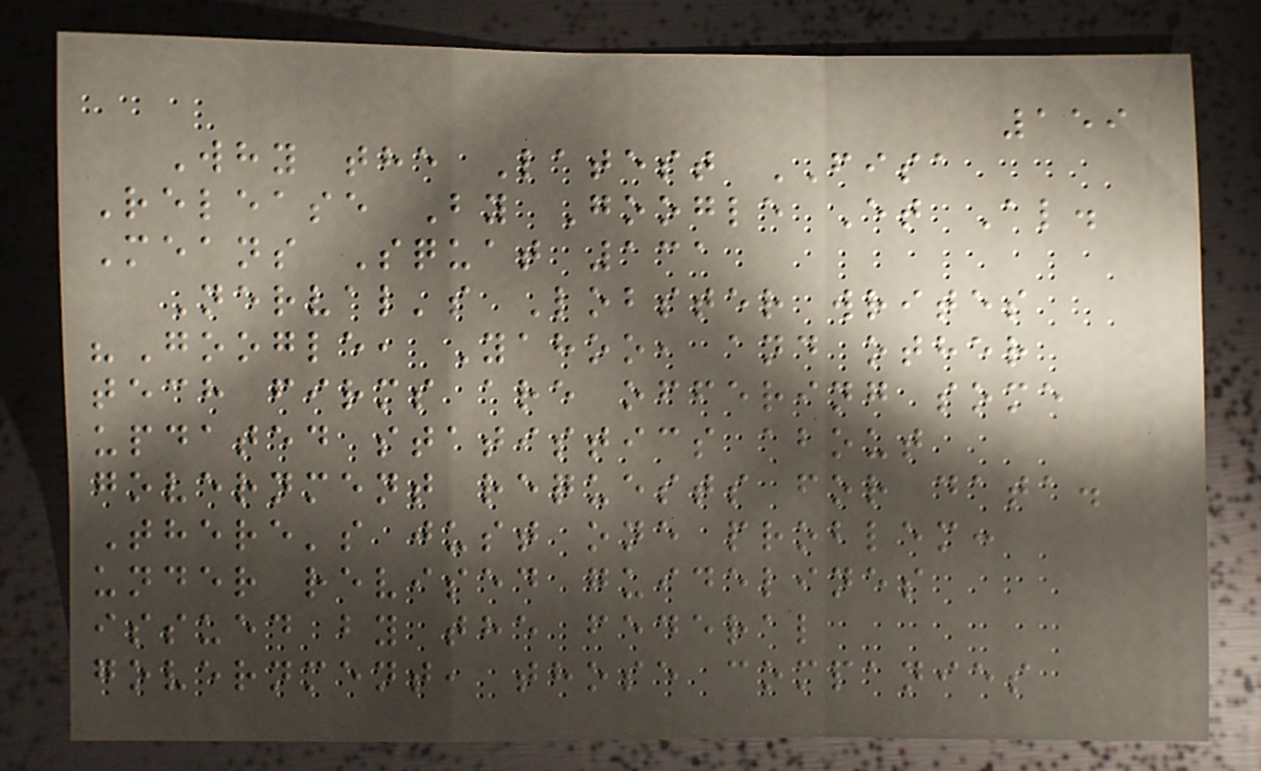159
Why the Latest FISA
Release By Google Et Al.
Means Squat 131
Nerval's Lobster writes
"Google, Yahoo, and other
tech firms are offering some
updated statistics about
government requests for data.
There's just one problem:
under revised guidelines
issued by the federal
government, those companies
